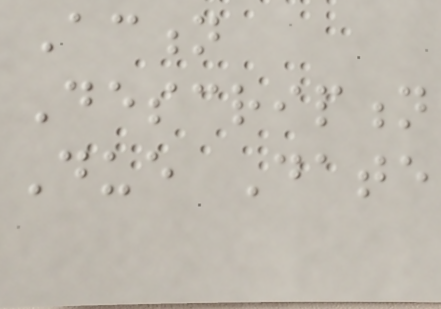Action
Description
Due Date
